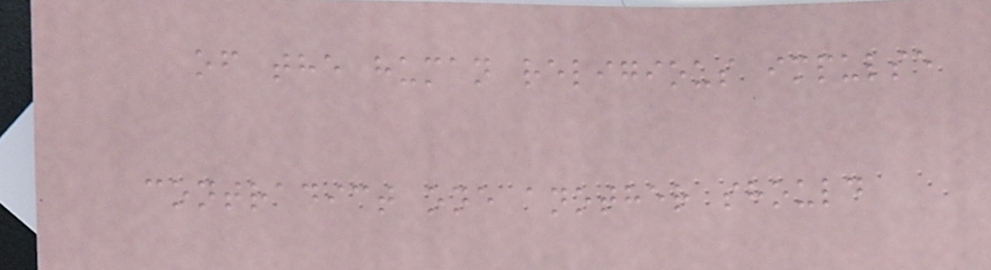of the human religious impulse
contradict one another should
